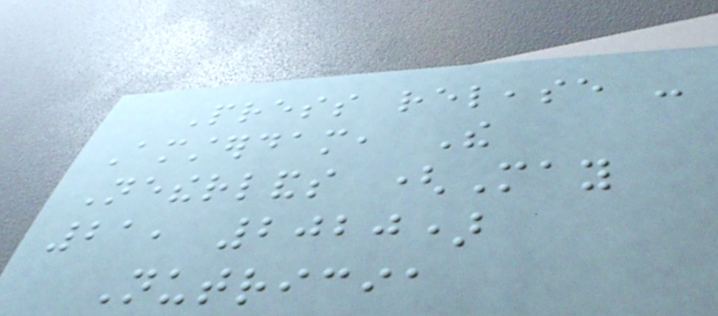Press release -
Amsterdam, The
Netherlands (May
21, 2020)
Nutricia
